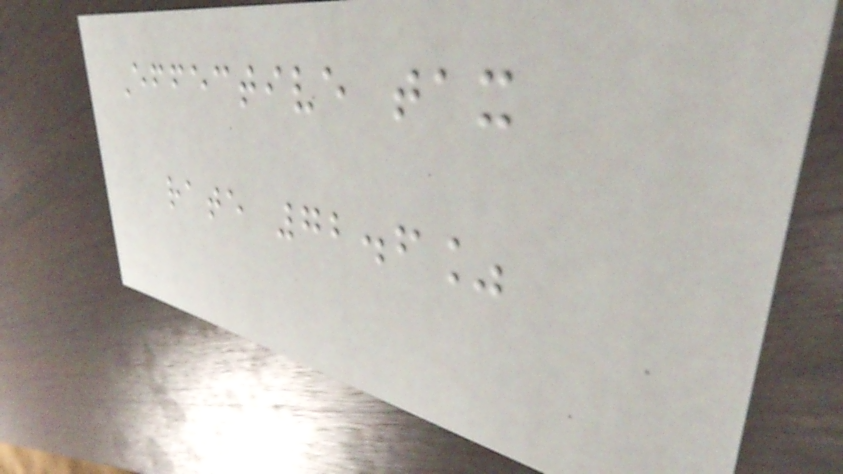Effective tax
rate 72.6%
